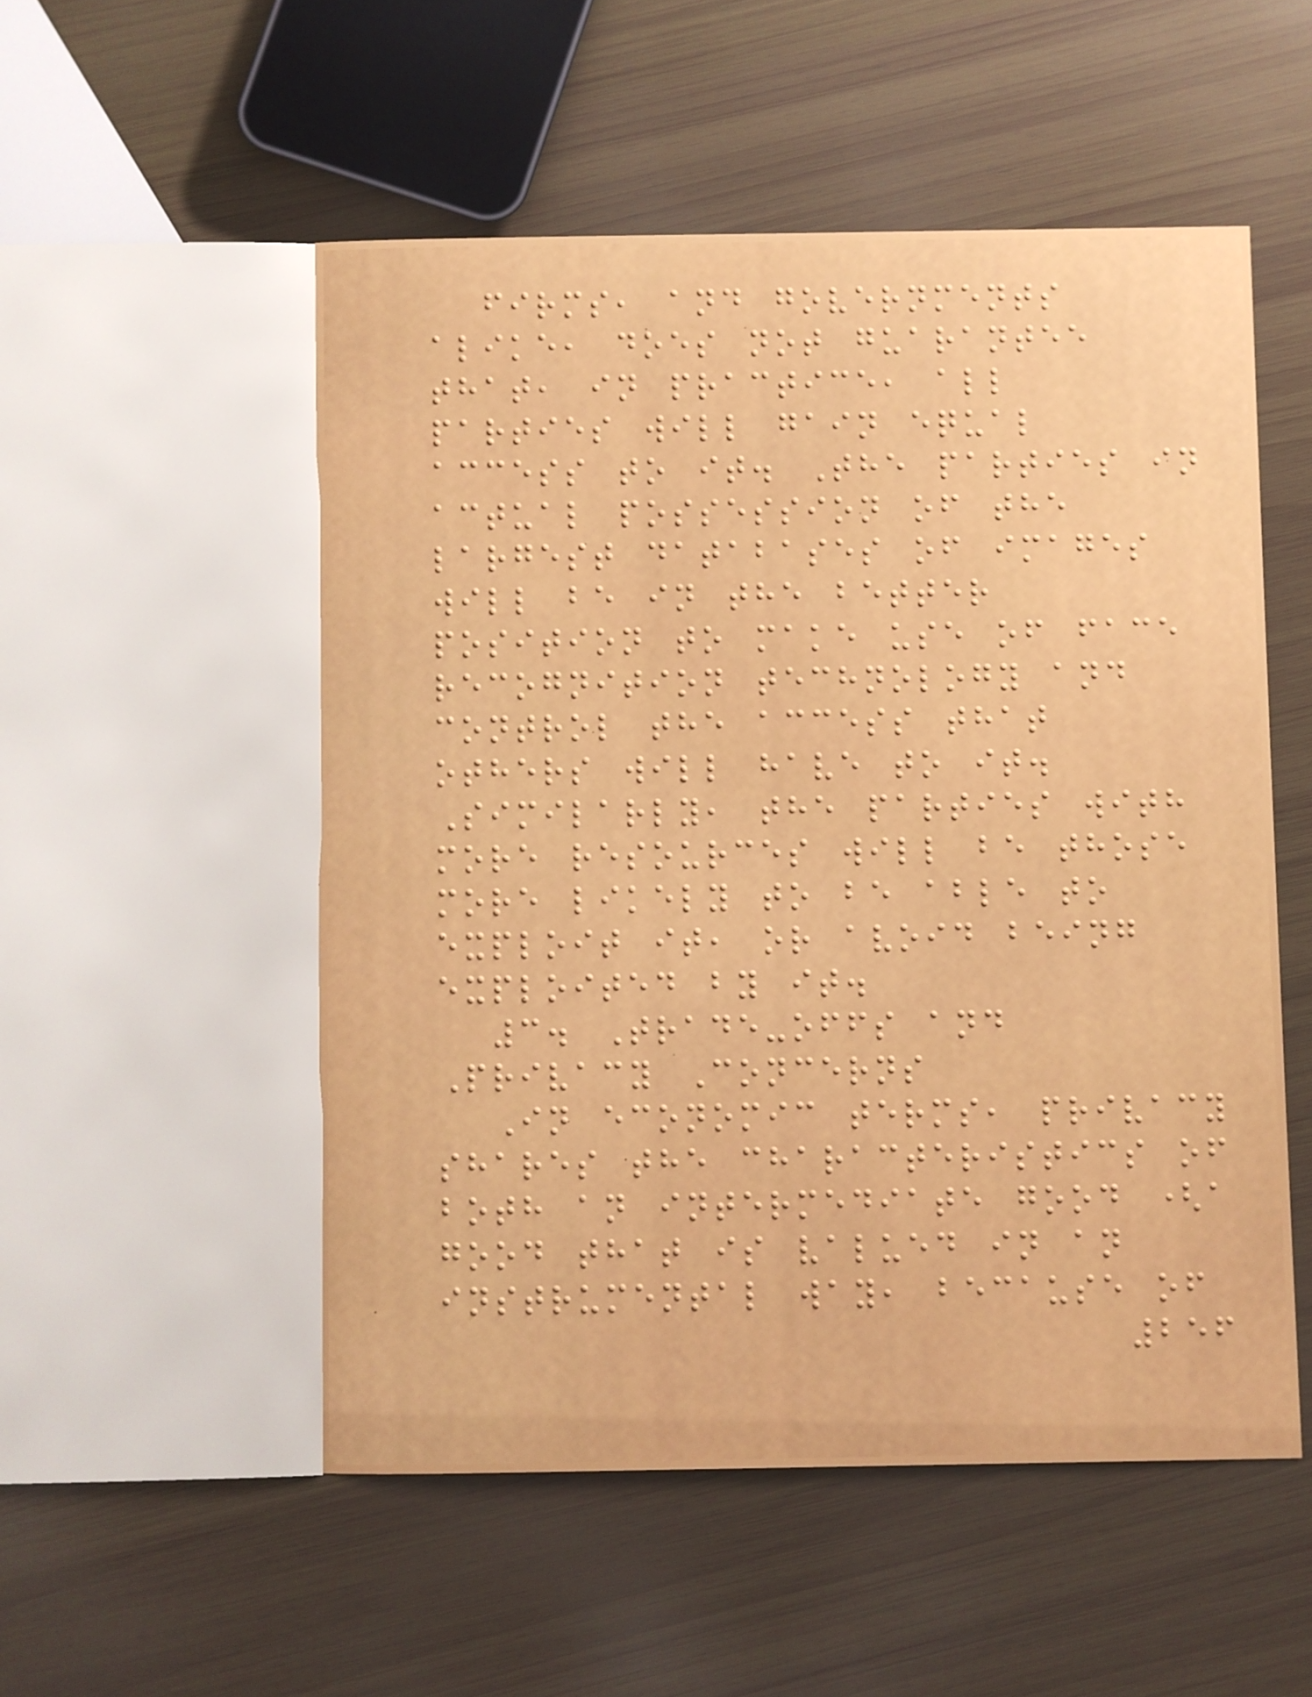firms, and governments
alike, does not guarantee
that, in practice, all
parties will gain equal
access to it. The parties in
actual possession of the
largest databases of images
will be in the better
position to make use of face
recognition technology and
control the access that
others will have to it.
Similarly, the parties with
more resources will be those
more likely to be able to
exploit it, or avoid being
exploited by it.
3. Trade-offs and
Privacy Concerns
In economic terms, privacy
shares the characteristics of
both an intermediate good (a
good that is valued in an
instrumental way, because of
256
